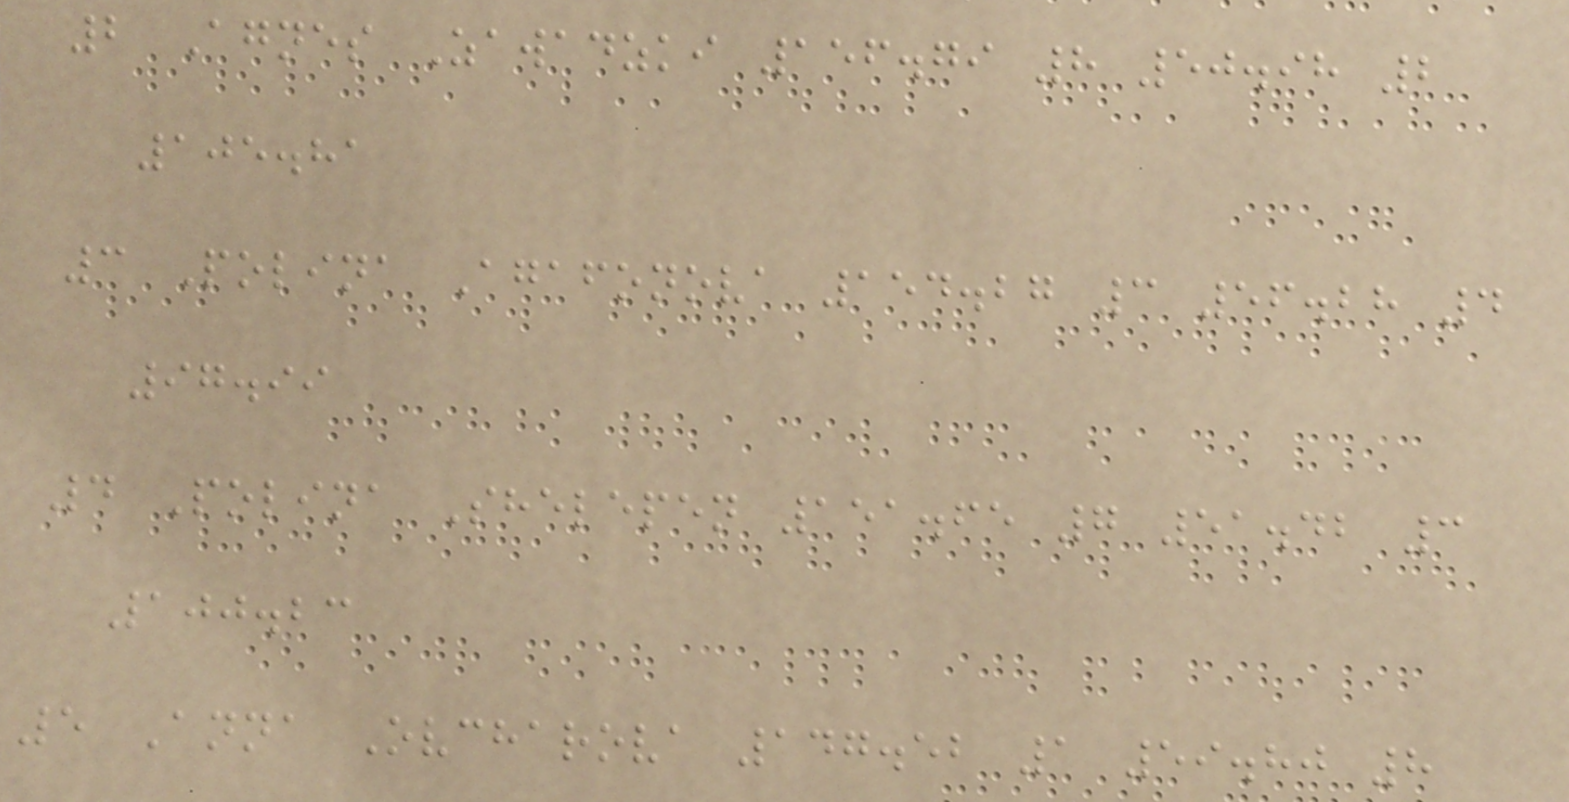2 Agnes Zawadzki 156.79 8 50.98 2
105.81
3 Polina Agafonova 154.27 3 56.28 4
97.99
4 Polina Shelepen 151.65 7 51.42 3
100.23
5 Anna Ovcharova 147.52 1 59.80 8
